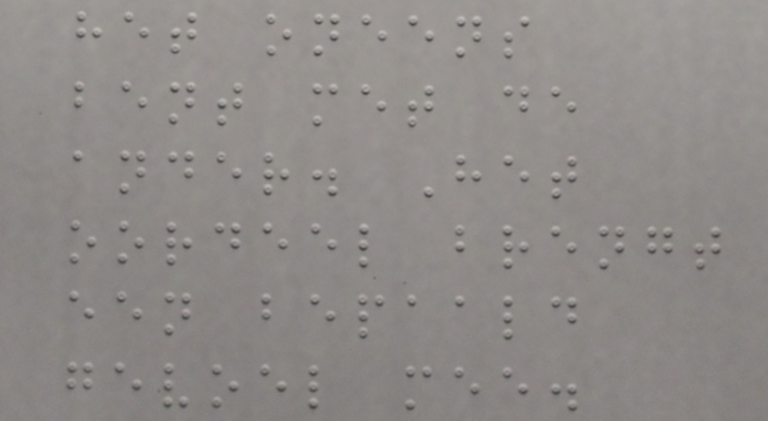het oneens
bent met de
ander. Het
oordeel brengt
een bepaald
gevoel mee.
